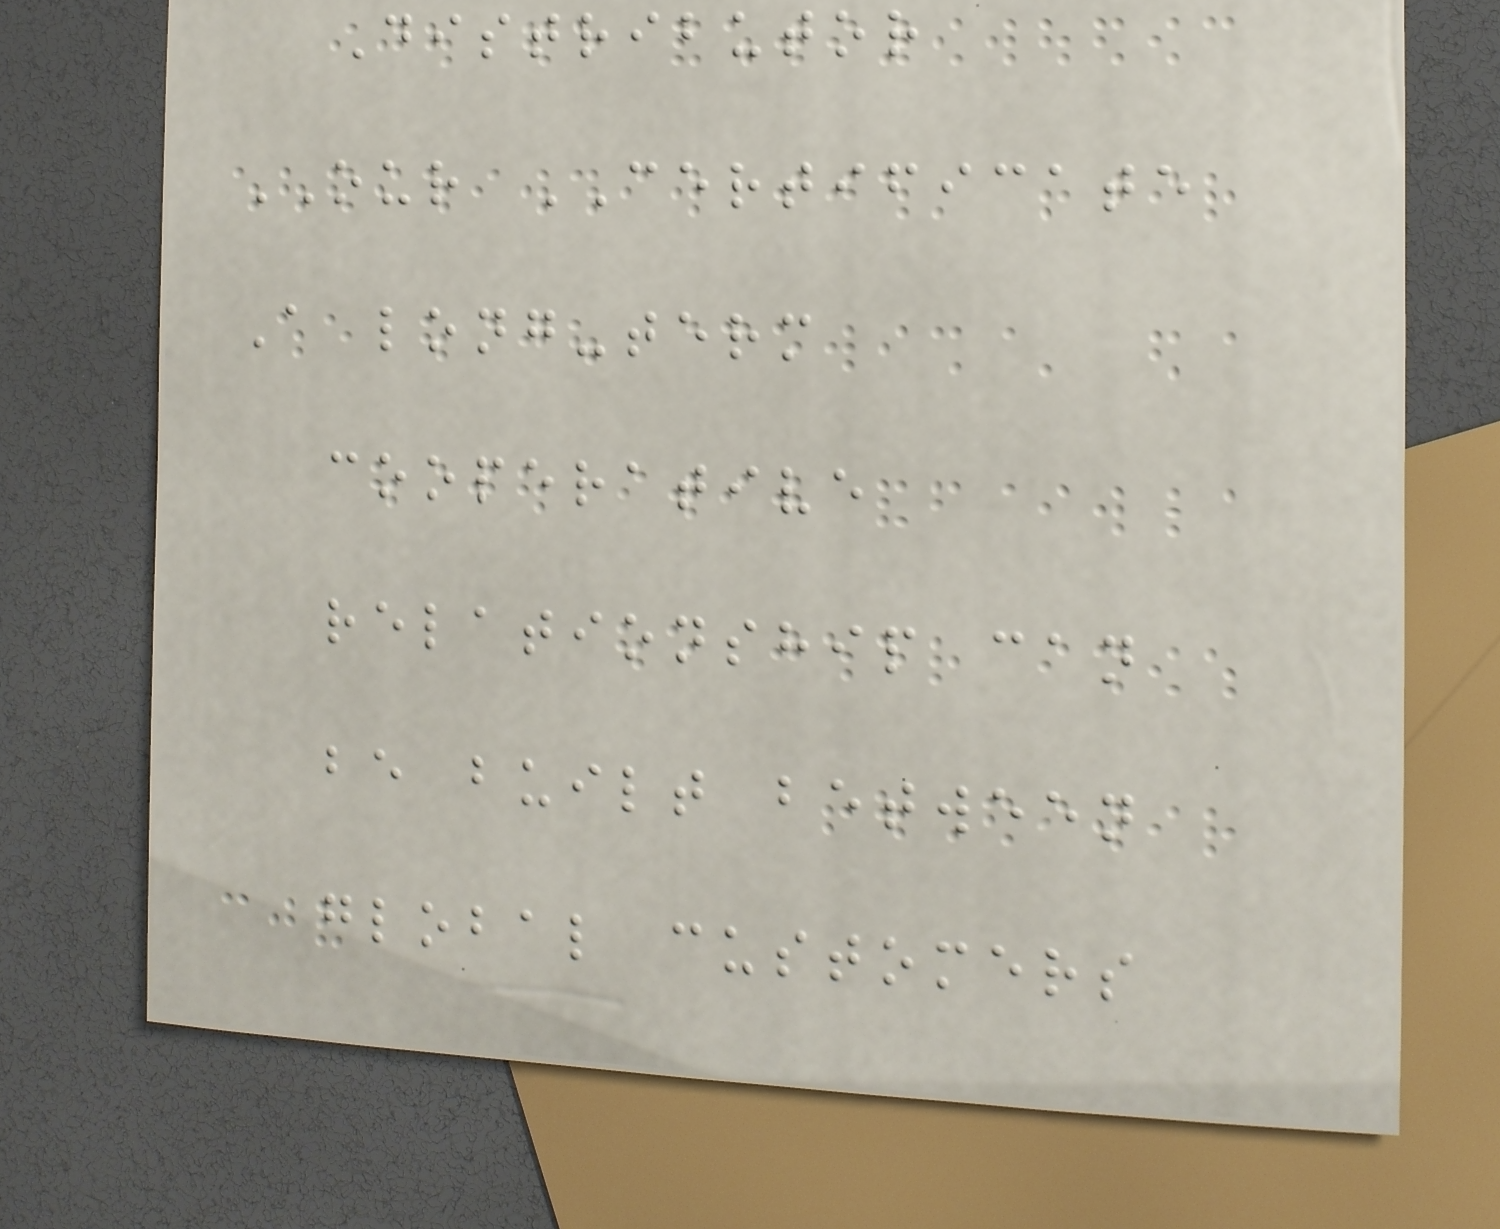Distributor
OUR CERTIFICATE
A long-term
cooperative
relationship can
be built between
global customers
